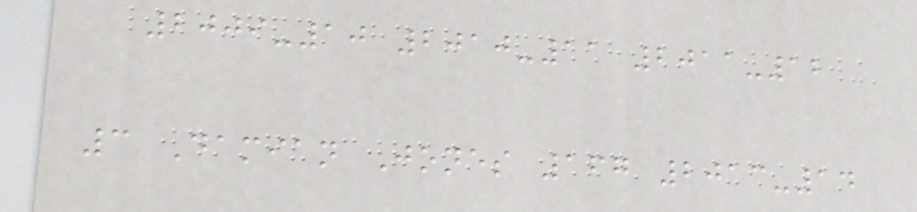2009-10 2010-11 2011-12
3 Damian Jones 167 2013-14
